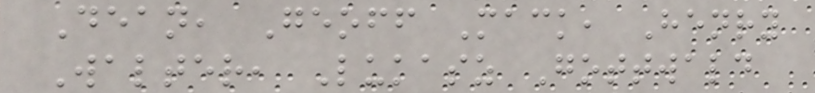Dean, Geoff Mack, Henry
Walter, Lukasz Gottwald
